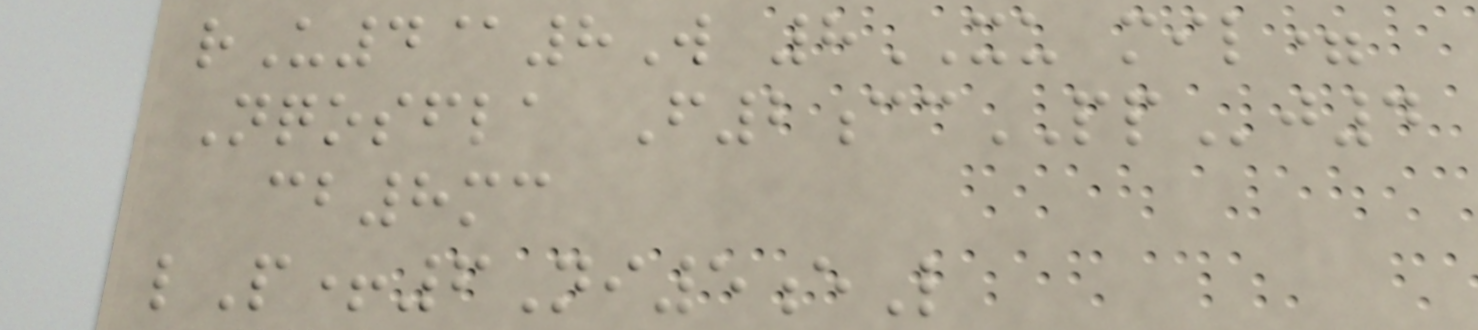rU4@8W 8XU mil=
Nqosfla F2ccPPj4
cb8mc
lP+6Ni5eL
